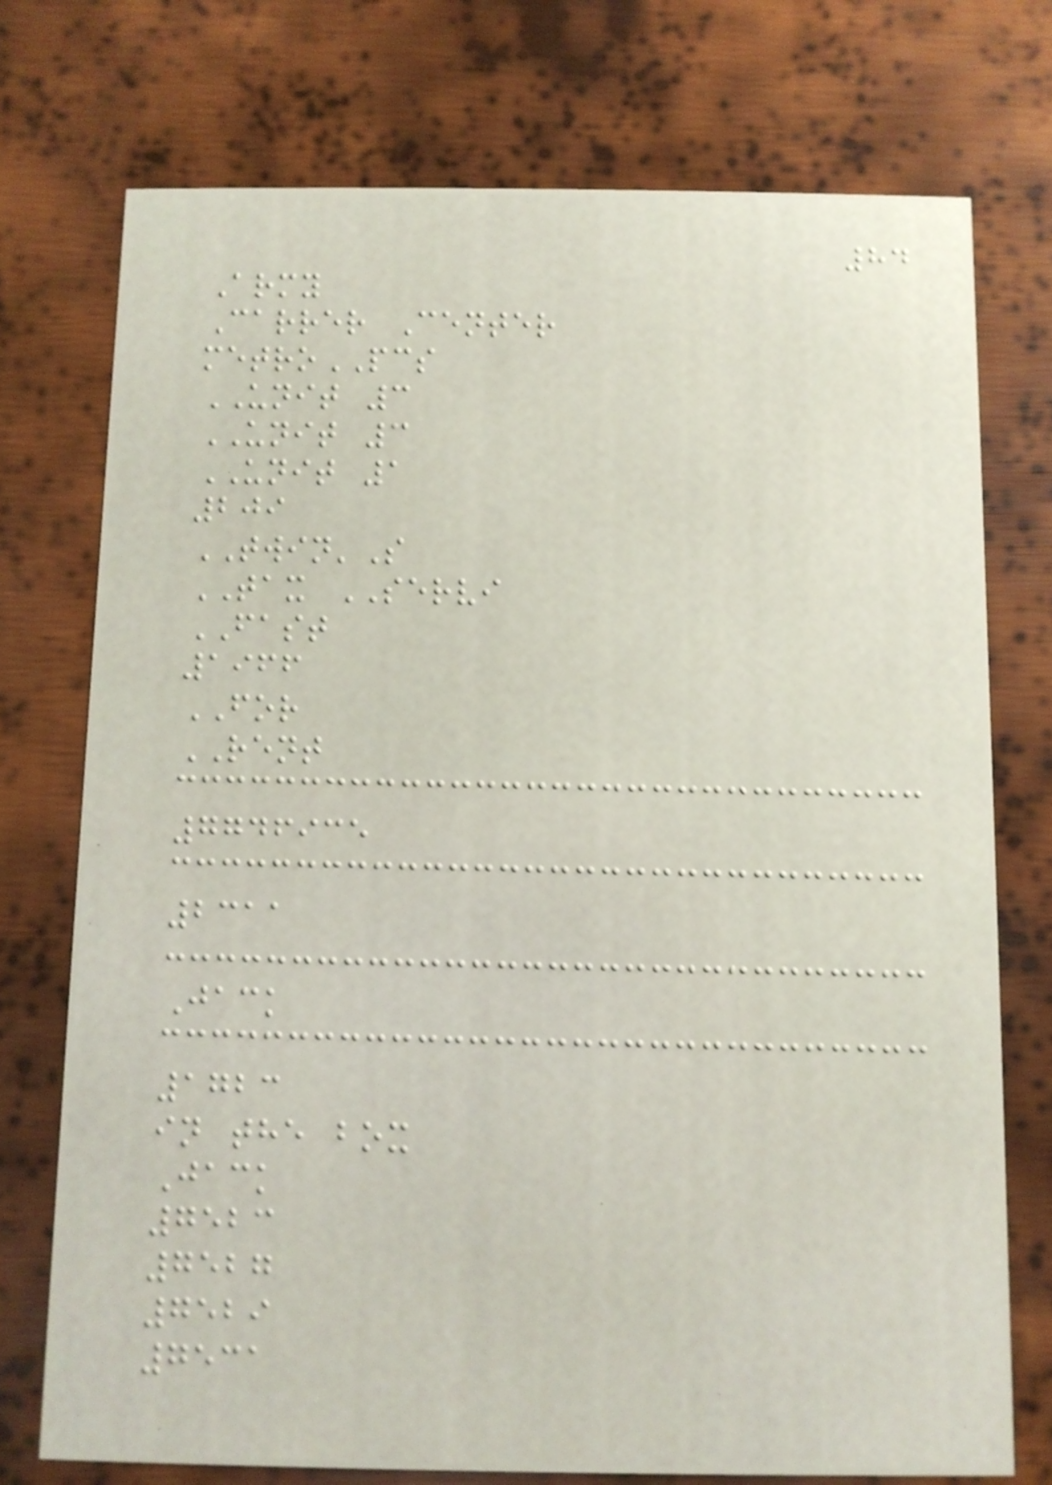84
Army
Carrer Center
metroPCS
UNIT 3
UNIT 3
UNIT 1
209
TWIN'S
TAX SERVI
FAST
1966
FOR
RENT
7746935
2311
Jack
1723
in the box
Jack
7523
7527
7529
7531
